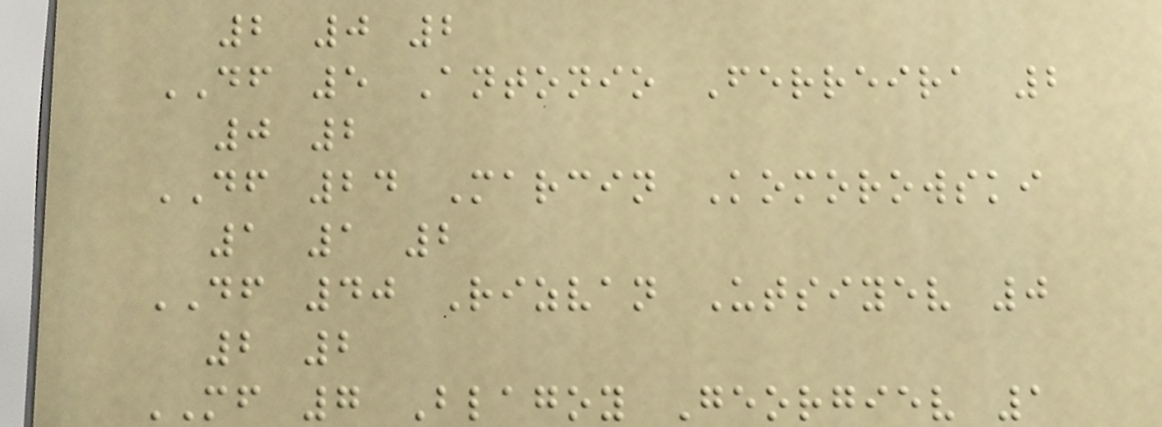2 0 2
DF 5 Antonio Ferreira 2
0 2
DF 24 Marcin Komorowski
1 1 2
DF 40 Rizvan Utsiyev 0
2 2
MF 7 Blagoy Georgiev 1
